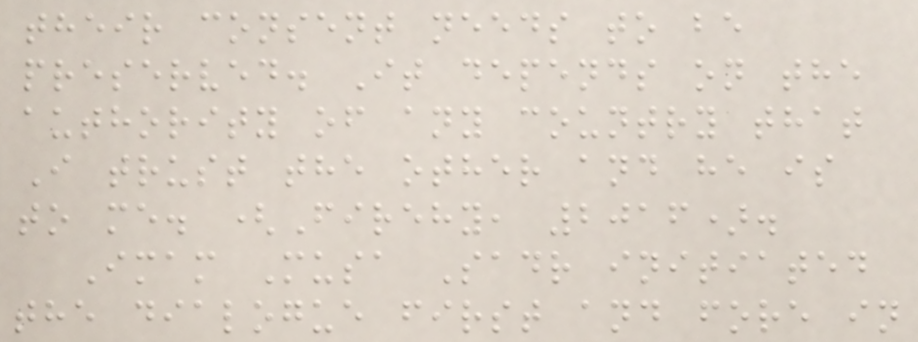their consent needs to be
preserved. It depends on the
authority of any country that
I trust the other and he is
to me. (Firehy, 2016).
Imam Musa Sadr initiated
the dialogue first and fore in
